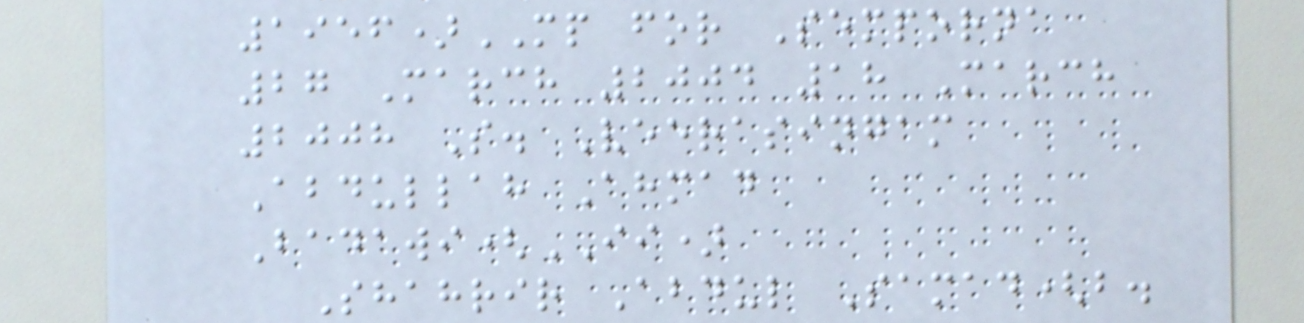1956)MP for Semporna
27 March 2004 18 March
2008 S. Veerasingam
Abdullah Ahmad
Badawi(II)
Shahrir Abdul Samad(b.
